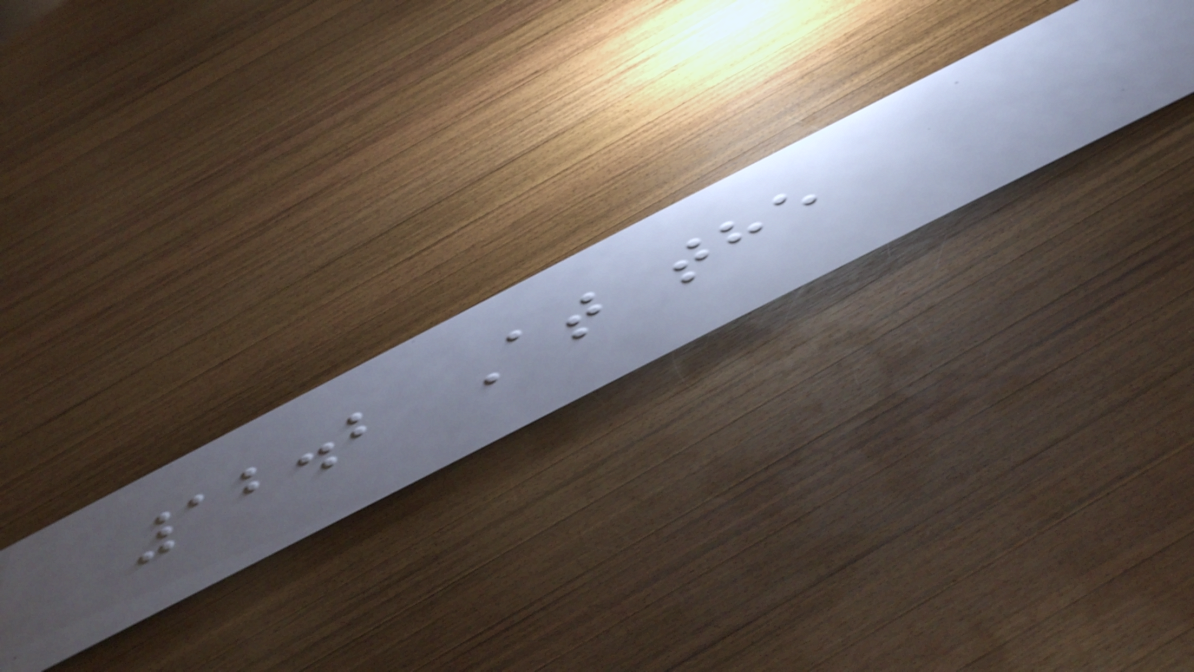12.2 At the
